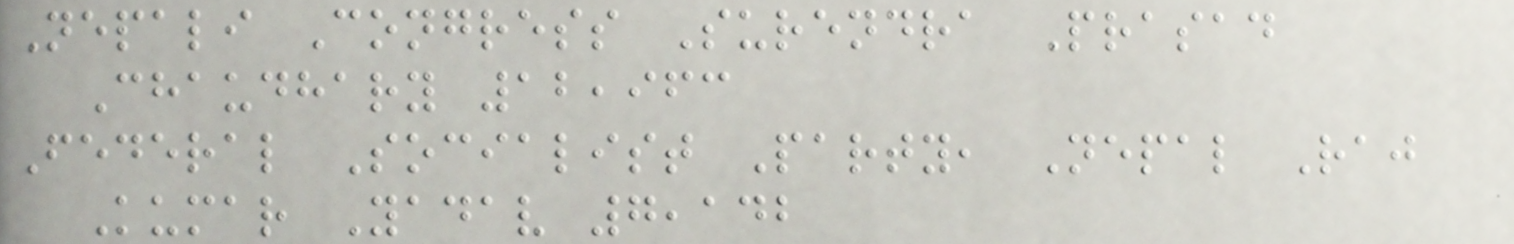Nepali Congress Surendra Prasad
Chaudhary 12,963
Federal Socialist Party, Nepal Raj
Kumar Yadav 7,142
